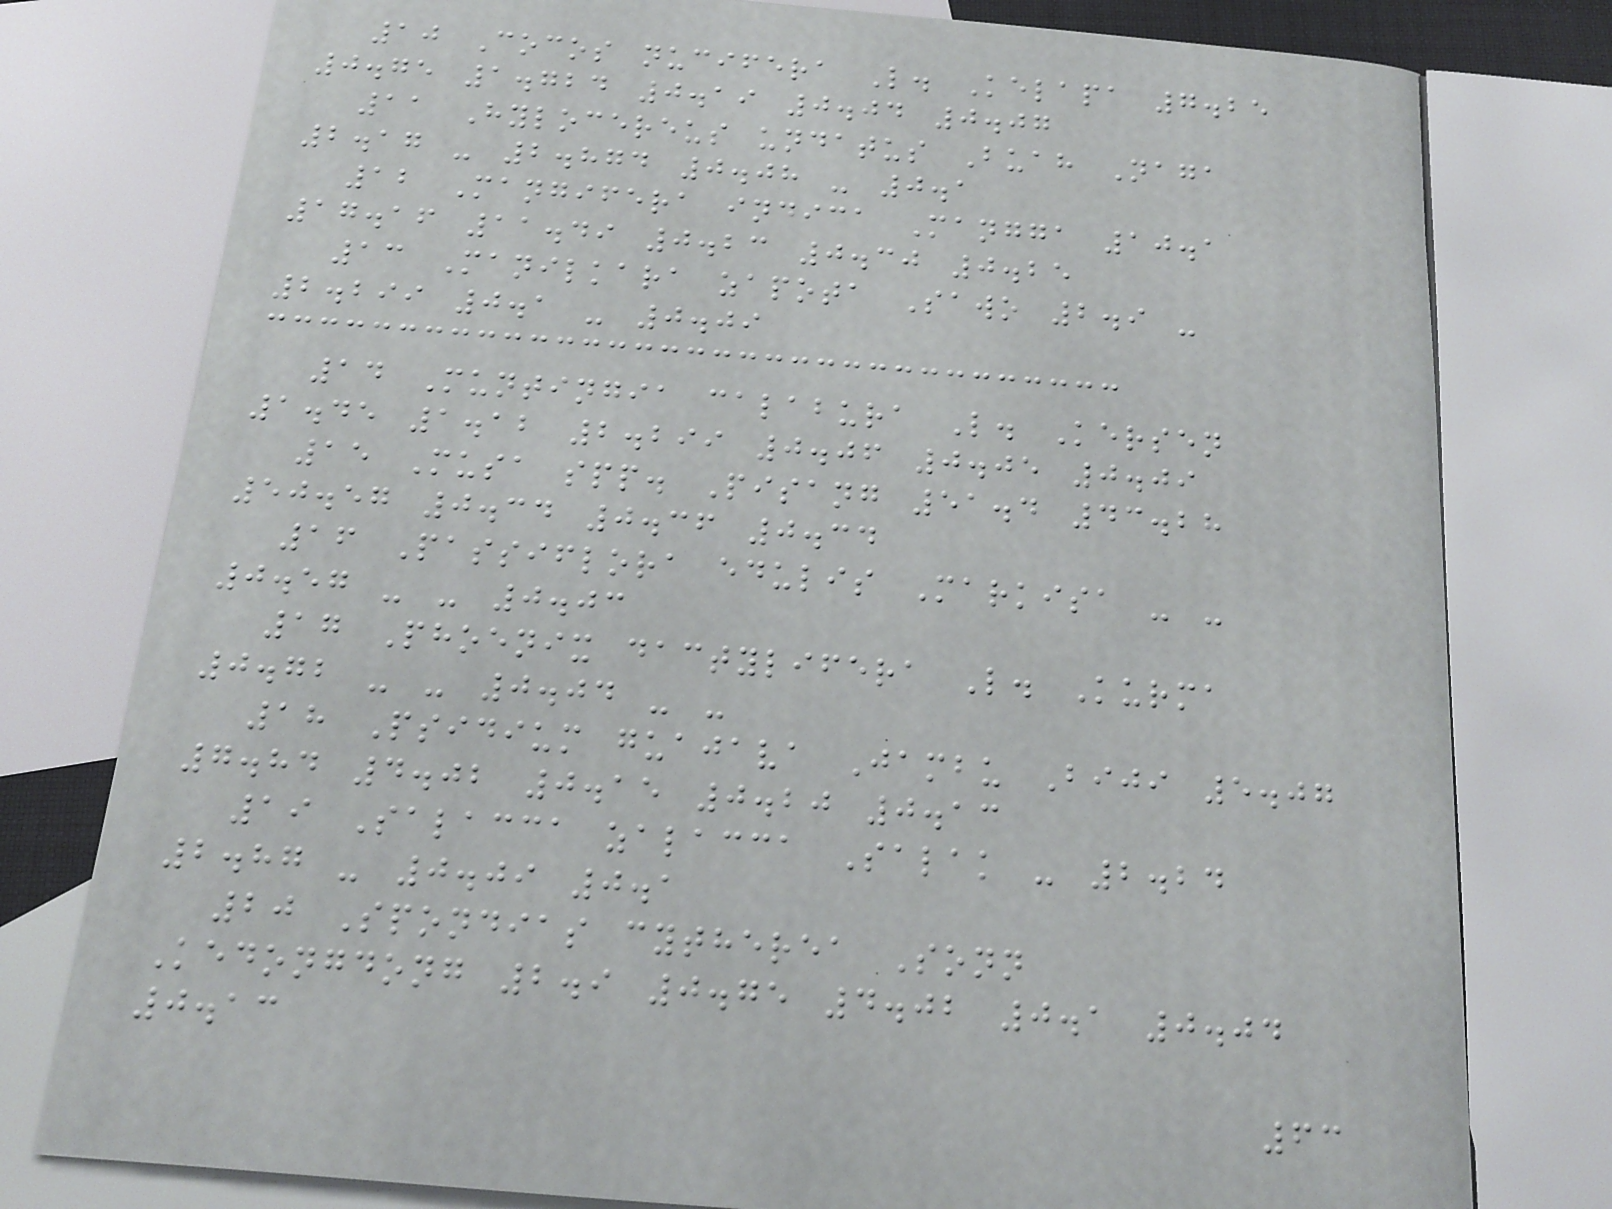10 Cocos nucifera L. Kelapa 7.25
0.75 1.724 0.19 0.04 0.07
11 Hylocereus undatus Buah Naga
2.17 - 2.874 0.08 - 0.1
12 Mangifera indica Mangga 10.1
17.16 11.49 0.23 0.30 0.25
13 Manilkara zapota Sawo 2.9 -
2.299 0.1 - 0.09
14 Muntingia calabura L. Kersen
1.45 1.12 2.299 0.06 0.05 0.09
15 Musa spp. Pisang 51.4 43.28
50.57 0.34 0.36 0.34
16 Passiflora edulis Markisa - -
0.57 - - 0.03
17 Phoenix dactylifera L. Kurma
0.72 - - 0.04 - -
18 Psidium guajava Jambu Biji 5.07
7.84 4.02 0.15 0.20 0.13
19 Salacca zalacca Salak - 2.24
2.87 - 0.09 0.1
20 Spondias cytherea Sonn
Kedongdong 2.9 0.75 4.02 0.1 0.04
0.13
63
